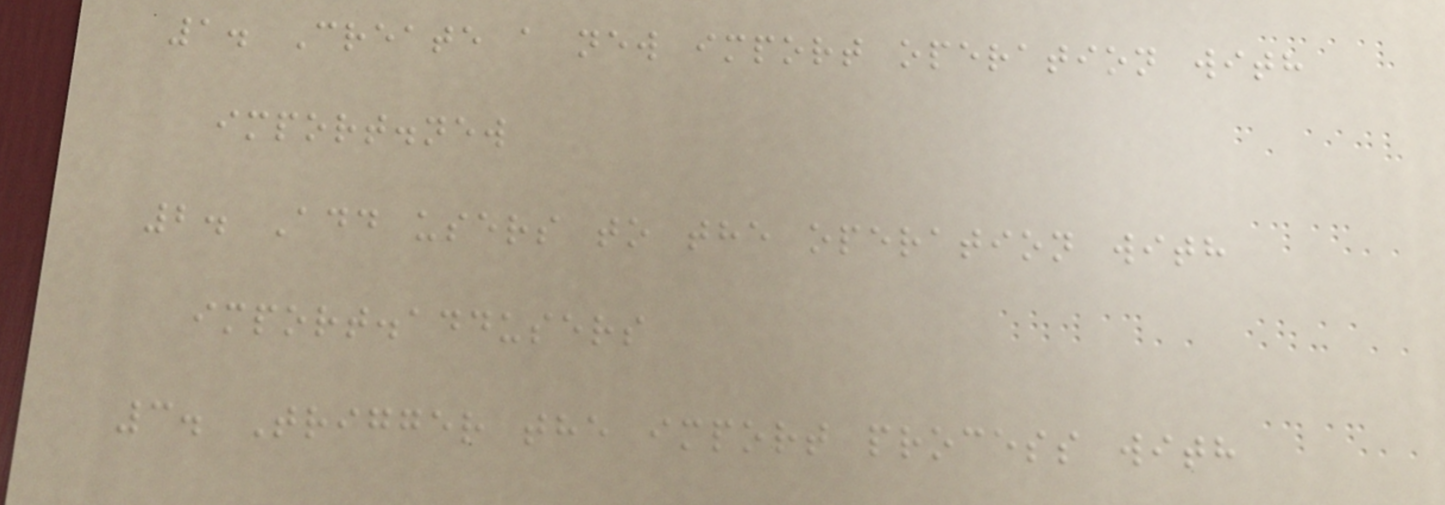1. Create a new import operation with
import.new
2. Add users to the operation with
import.addusers
3. Trigger the import process with
